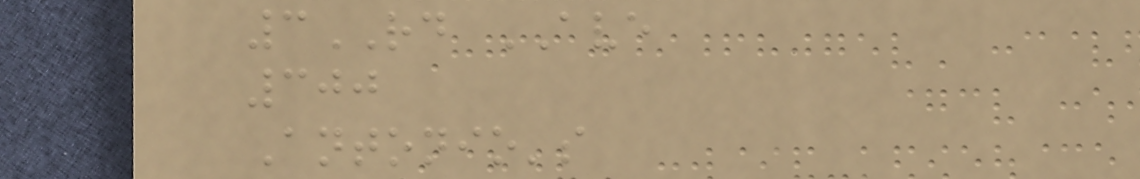3RD AVE
300
Antonio's
